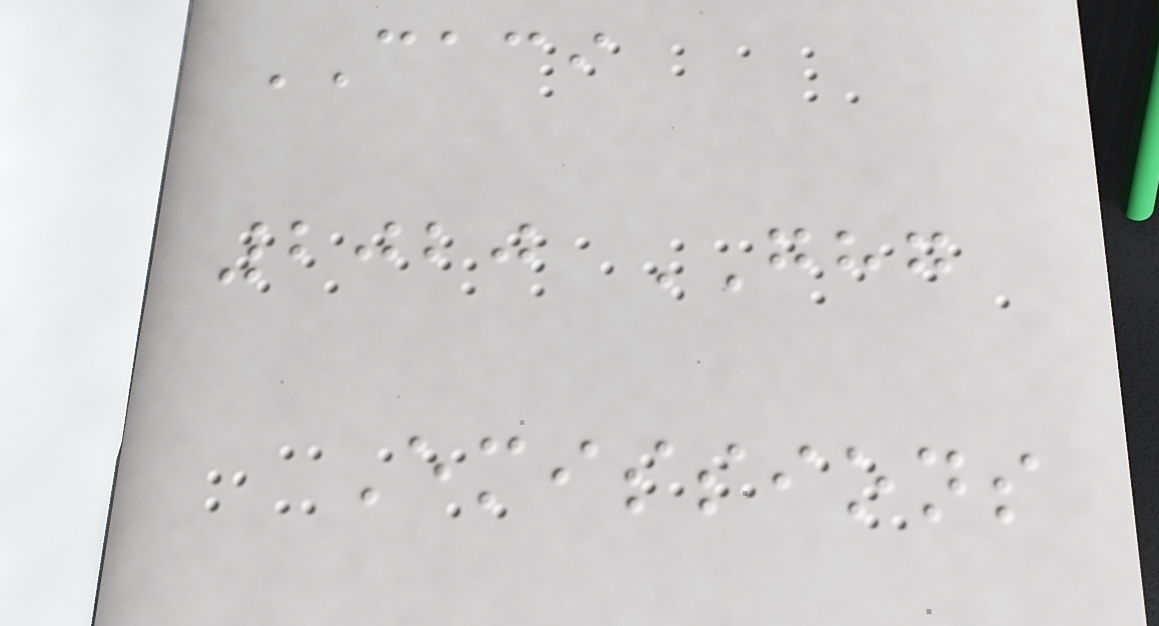CACI
2020 GHG
Emissions
